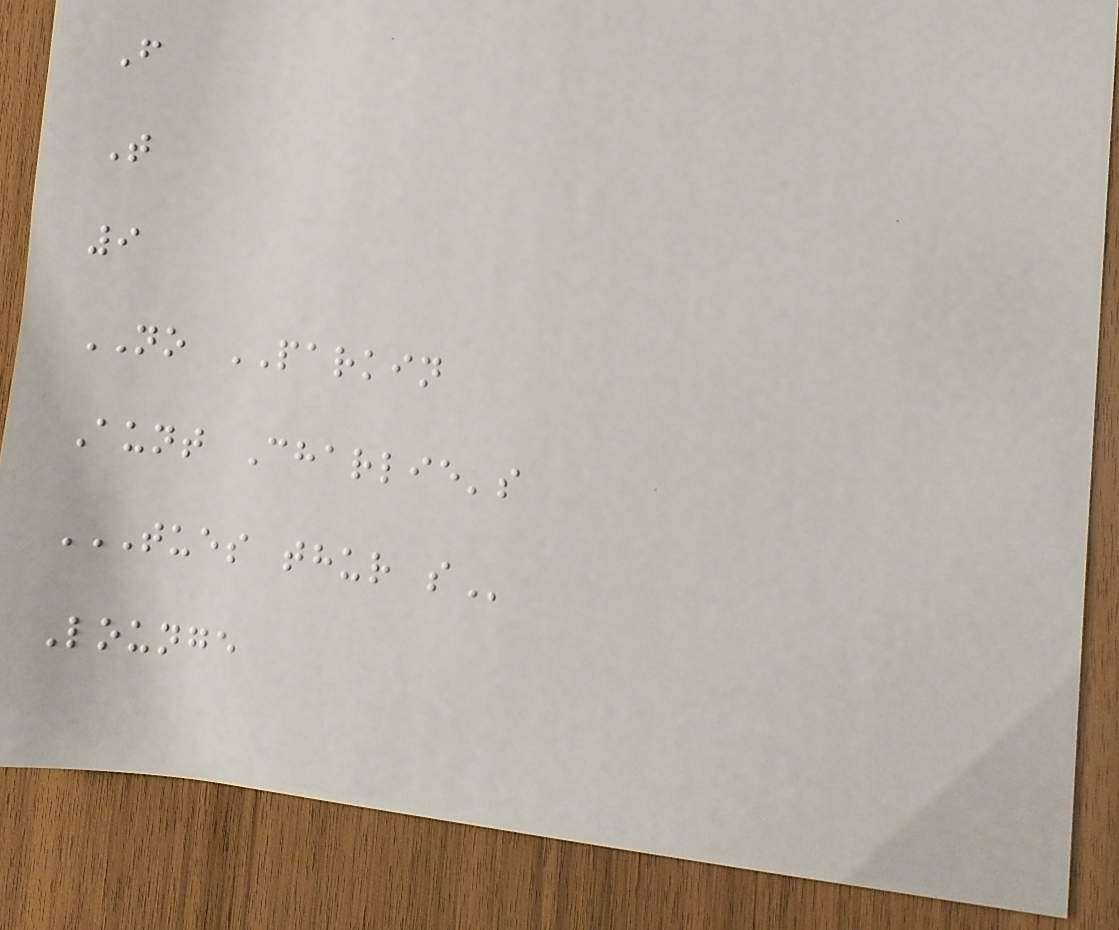F
T
9
NO PARKIN
Aunt Charlie's
TUES THUR S
Lounge
